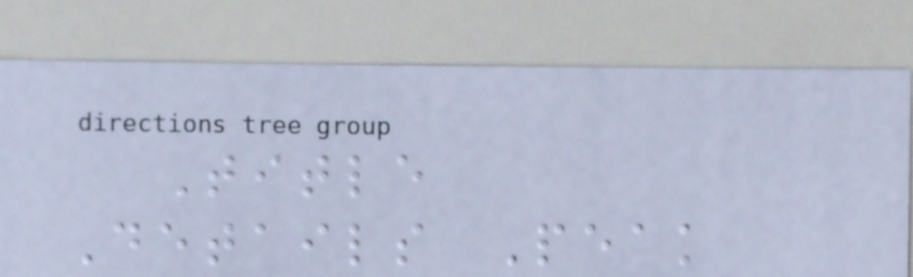Title
Details Peak
